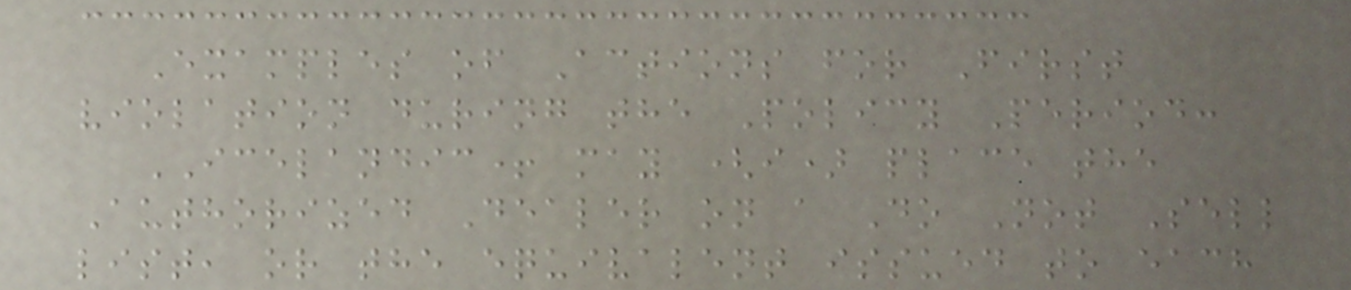Examples of Actions for First
violation during the Policy Period:
ICELANDIC+ may (i) place the
Authorized Dealer on a Do Not Sell
list, or the equivalent issued to each
